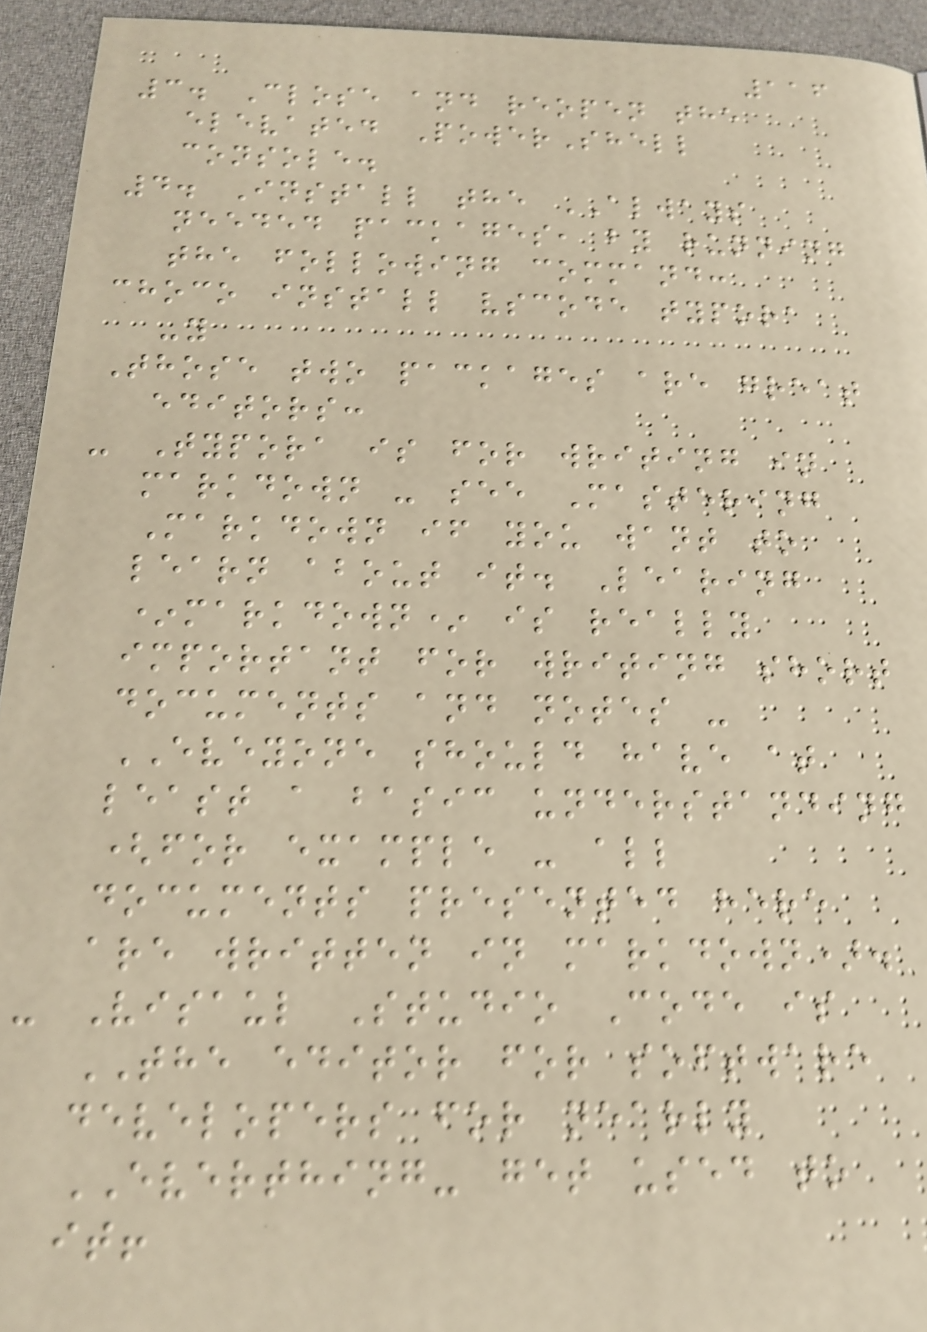116
3. Close and reopen the
elevated PowerShell
console.
4. Install the ALWAYS
needed packages, by running
the following command:
choco install vscode typora
-y
Those two packages are great
editors:
- Typora is for writing in
markdown - see Mastering
Markdown if you want to
learn about it. Learing
*markdown* is really
important for writing short
documents and notes -
EVEYONE should have at
least a basic understanding
(for example - all
documents presented here
are written in markdown).
- Visaul Studio Code is
THE editor for software
developers for nearly
EVERTHING- get used to
it!
